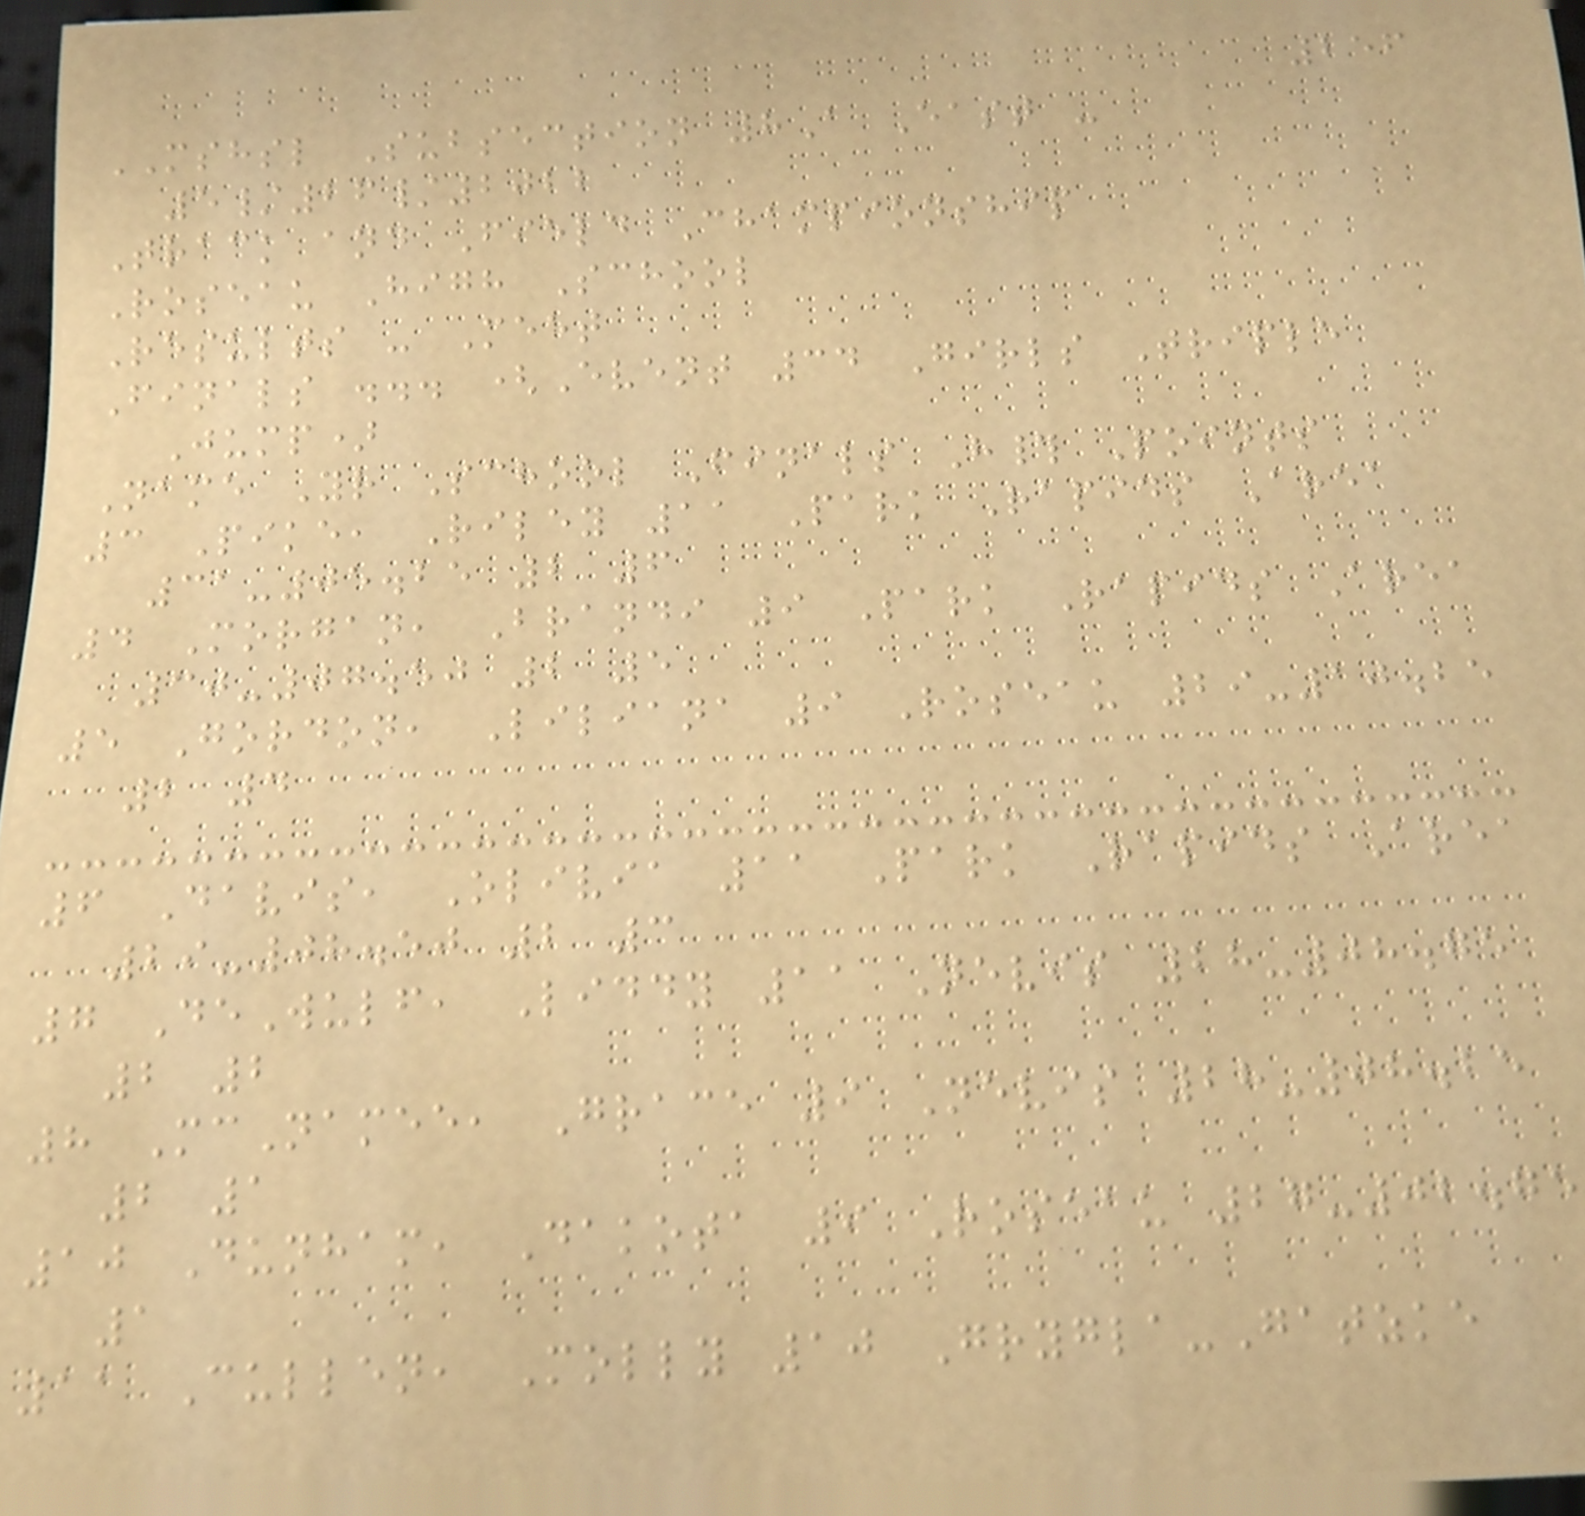256
MSHSL Subsection 8A East -
5/26/2022
Track and Field Championship
Roseau High School
Results - Meet
Finals ... (Event 34 Girls Triple
Jump)
Name Yr School Finals H# Points
3 Pike, Riley 11 Park Rapids Area
31-05.25 2 6
4 Morgan, Brandi 9 Park Rapids Area
30-07.50 2 5
5 Gordon, Liliana 9 Roseau 29-10.25
2 4
6 Davis, Olivia 11 Park Rapids Area
29-08.50 2 3
7 DeWulf, Liddy 11 Nevis 28-08.75
2 2
8 McNamee, Grace 9 Nevis 28-08.25
2 1
10 Dunham, Dakota 9 Roseau 27-02.75
1
11 Cullen, Molly 10 Grygla-Gatzke
